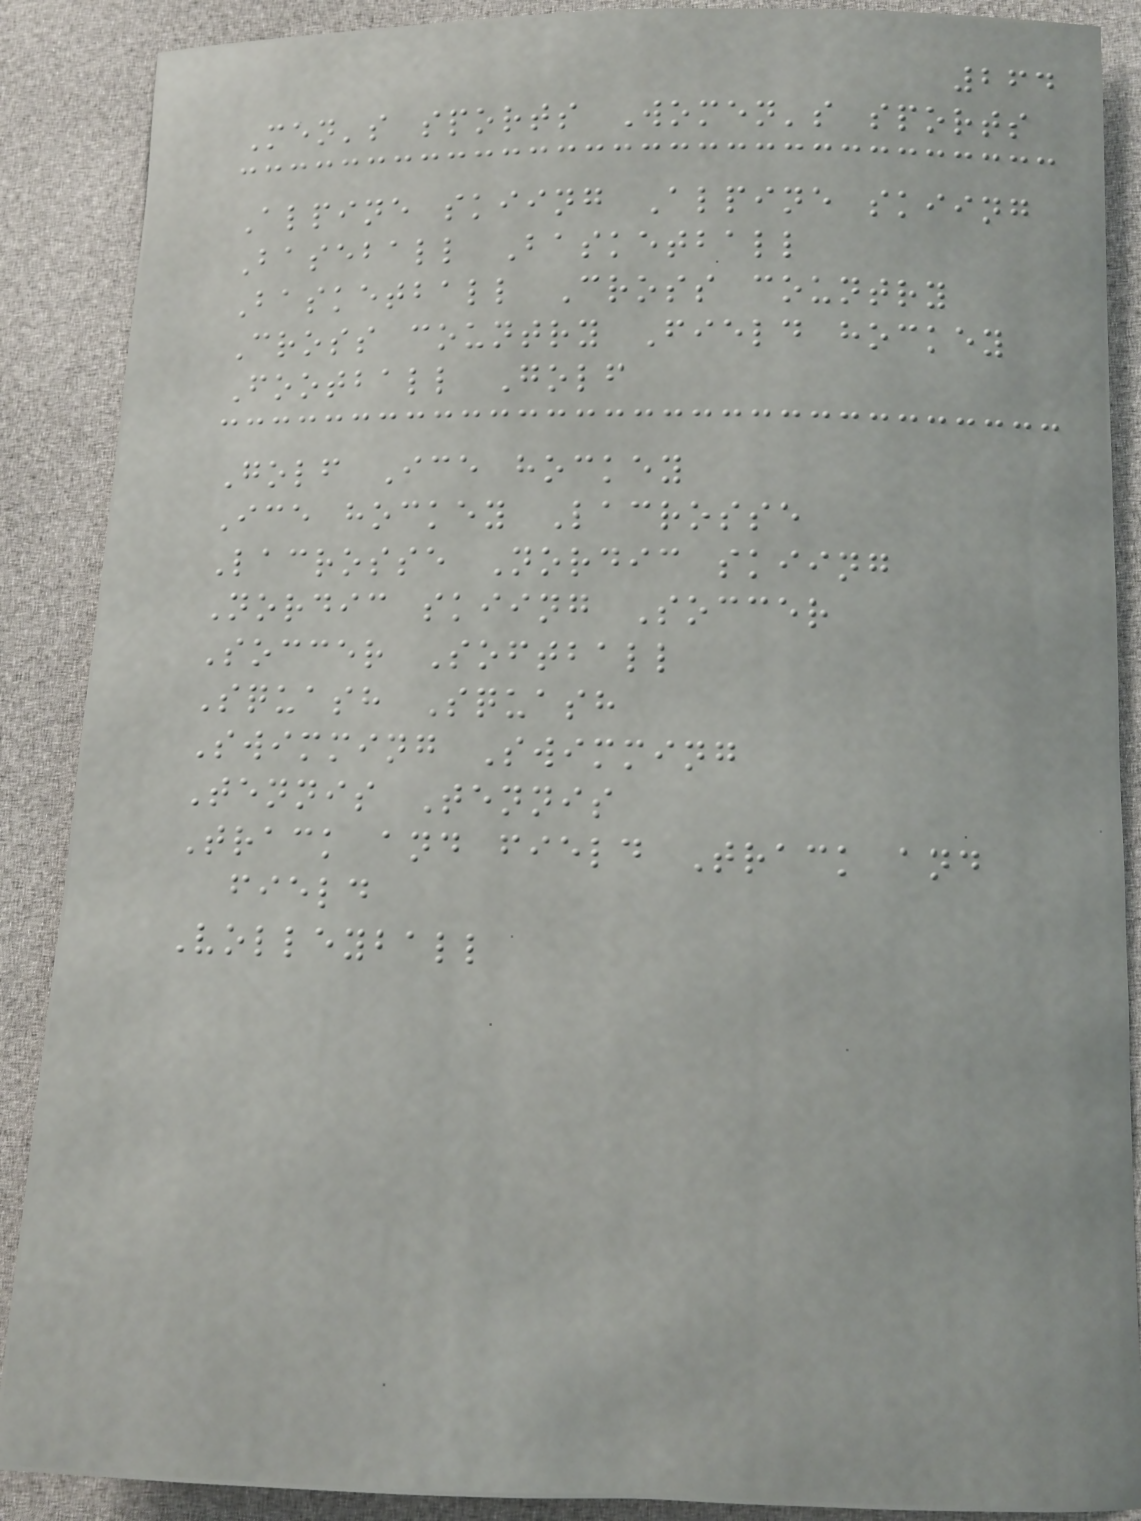264
Men's sports Women's sports
Alpine skiing Alpine skiing
Baseball Basketball
Basketball Cross country
Cross country Field hockey
Football Golf
Golf Ice hockey
Ice hockey Lacrosse
Lacrosse Nordic skiing
Nordic skiing Soccer
Soccer Softball
Squash Squash
Swimming Swimming
Tennis Tennis
Track and field Track and
field
Volleyball
